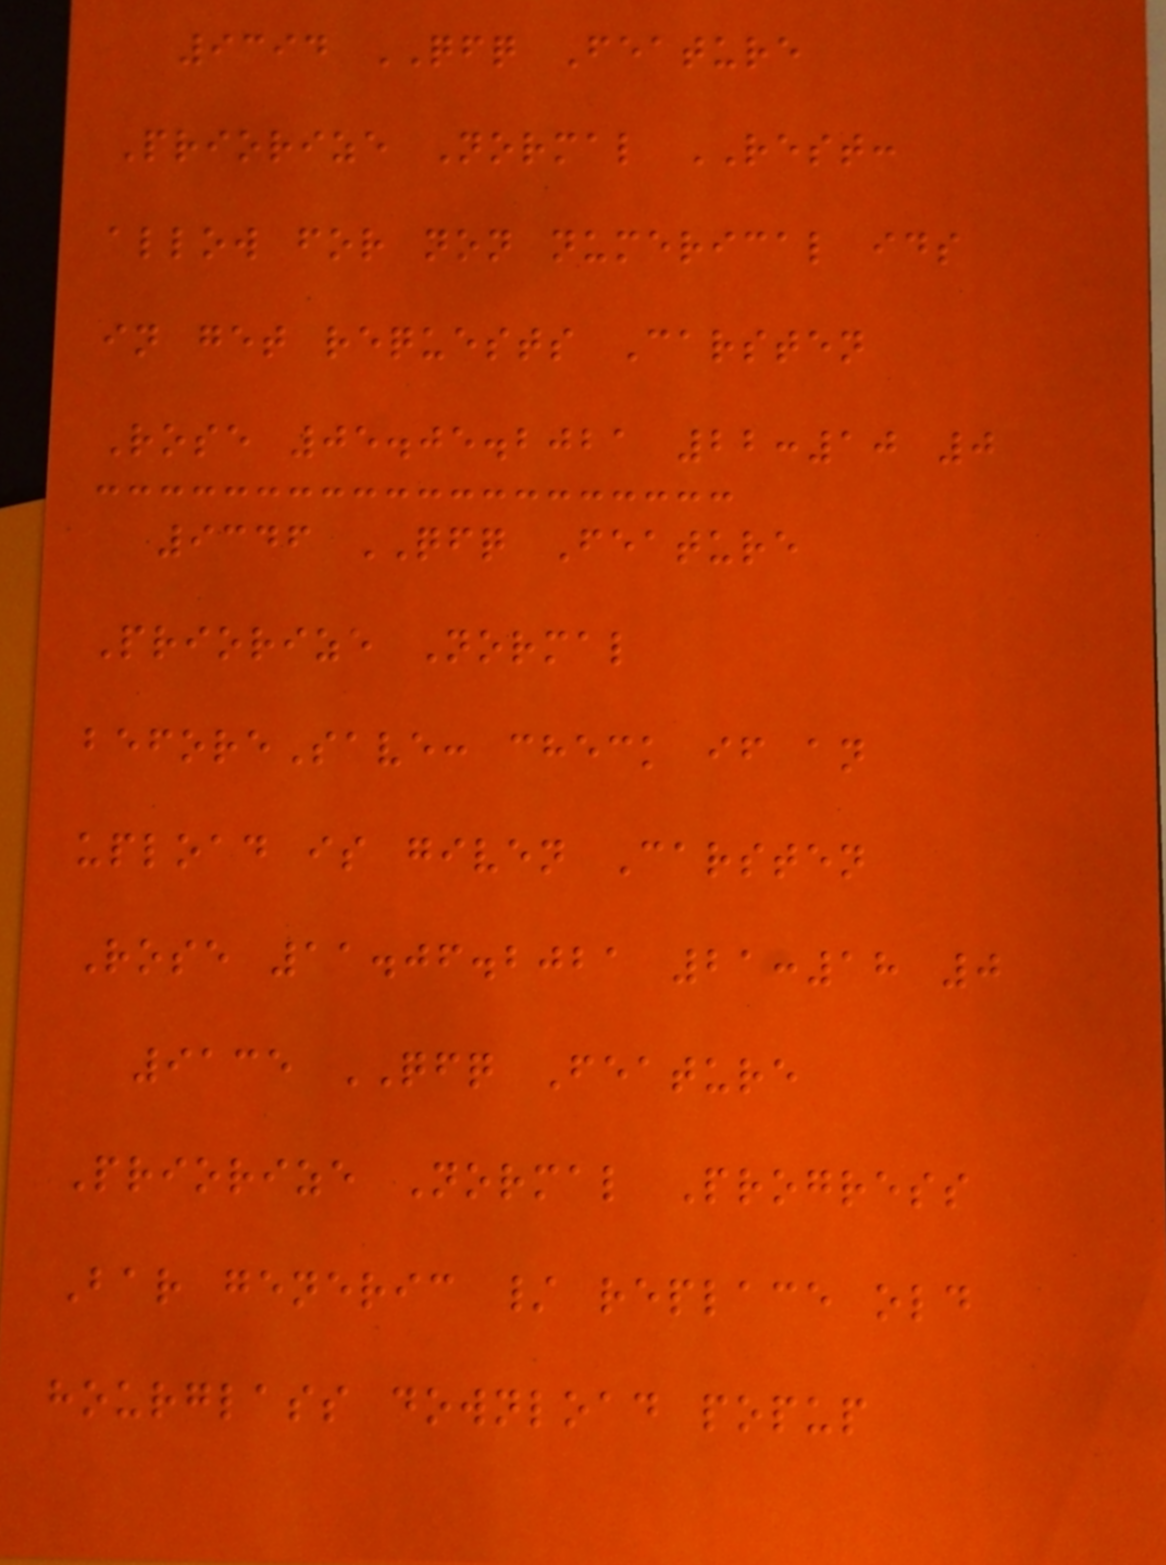9394 QFQ Feature
Priorize Normal REST:
allow for non numerical ids
in get requests Carsten
Rose 05.05.2021 22:10 0
9346 QFQ Feature
Priorize Normal
beforeSave: check if an
upload is given Carsten
Rose 11.06.2021 21:18 0
9135 QFQ Feature
Priorize Normal Progress
Bar generic / replace old
hourglass download popup
